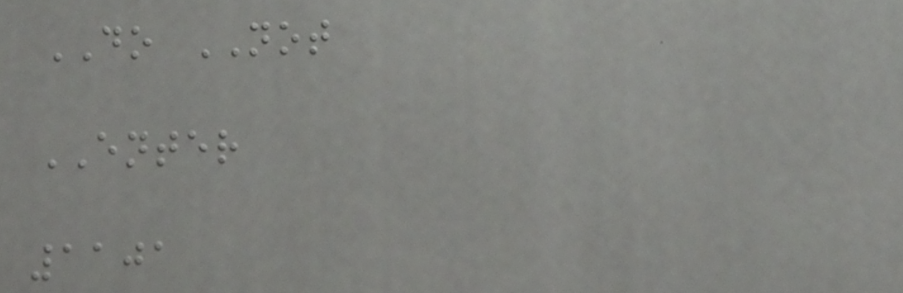DO NOT
ENTER
1101
